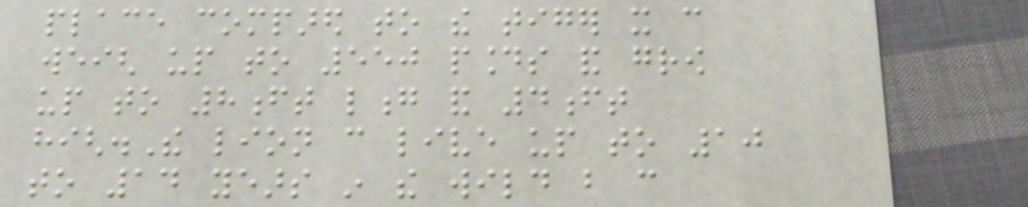place compared to the tiger it can
weigh up to 550 pounds and grow
up to 8ft long and 4ft
high.The lion can live up to 10
to 14 years in the wild but can
